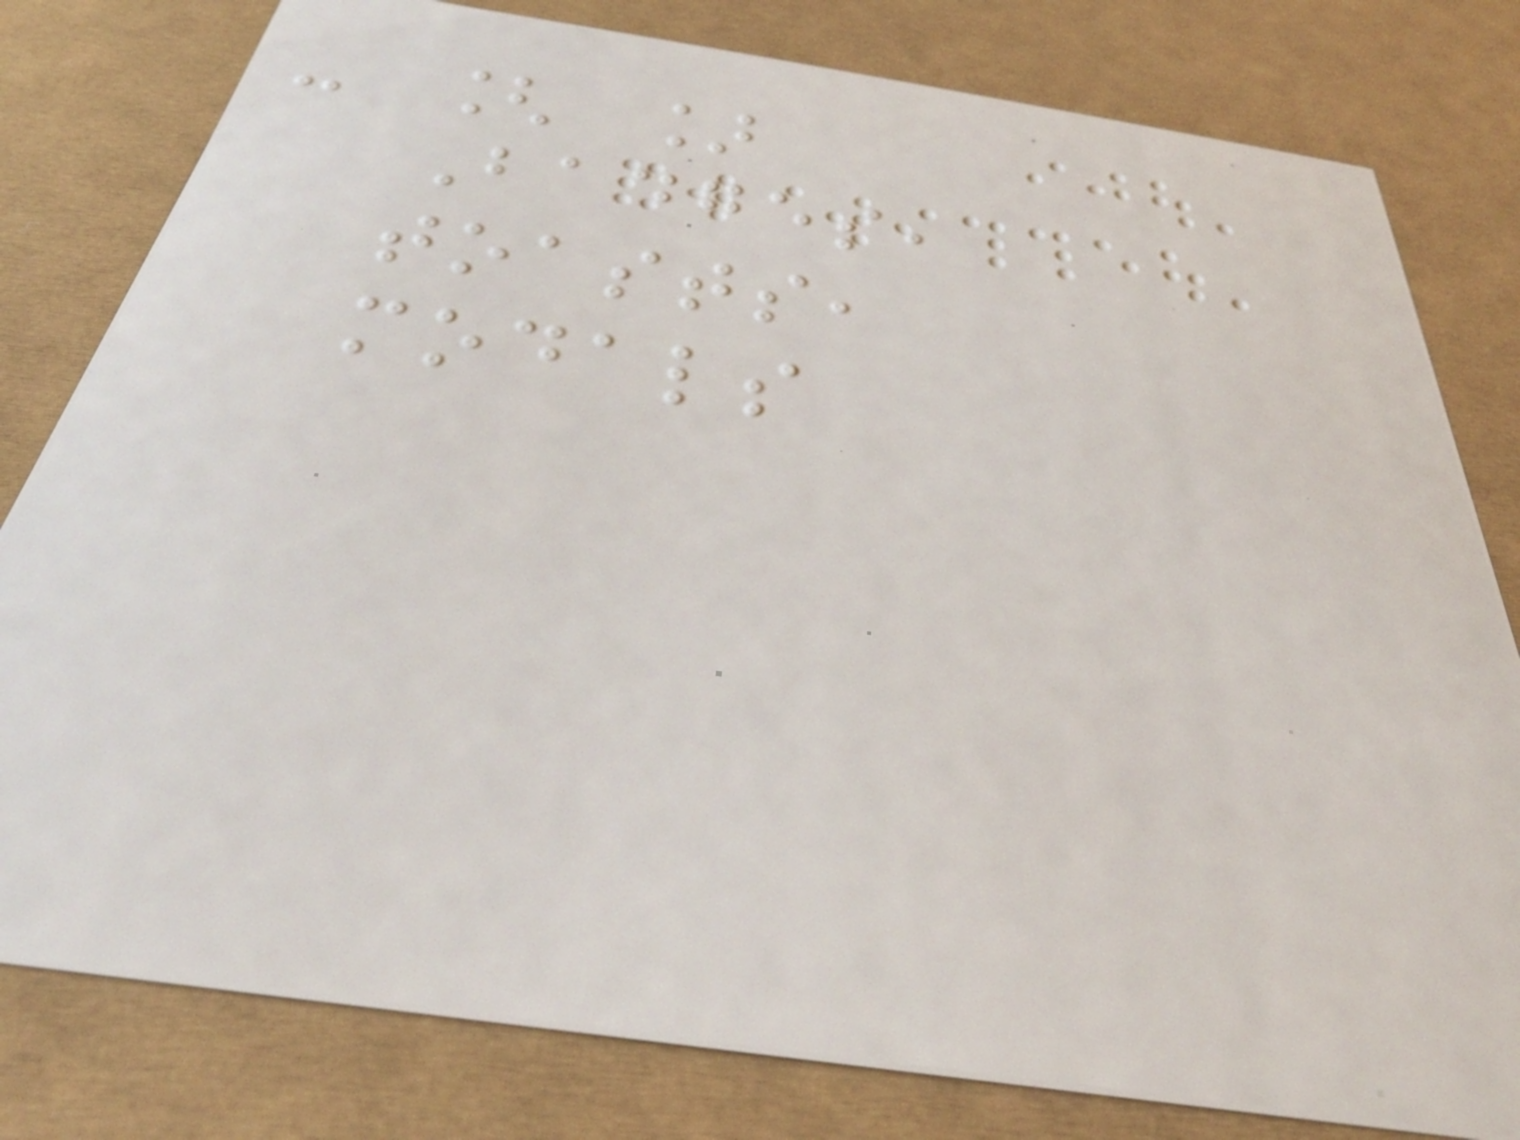- [ ]
Badges,
toasts,
modals
